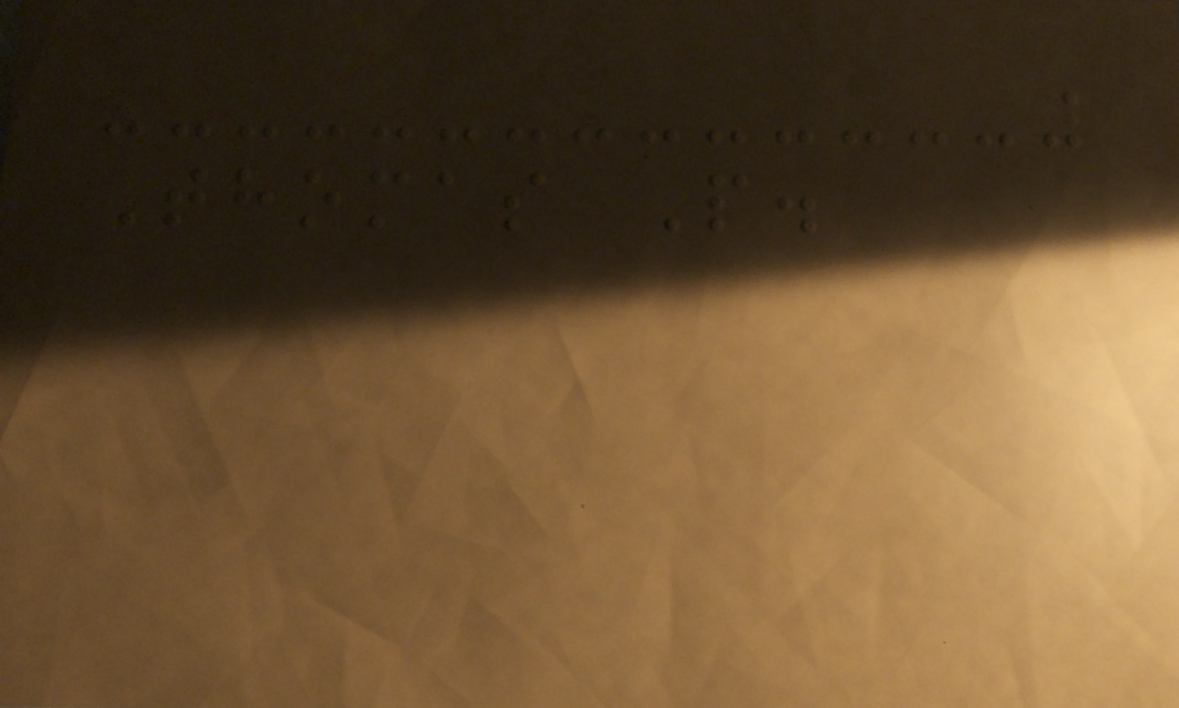Thomas P.
